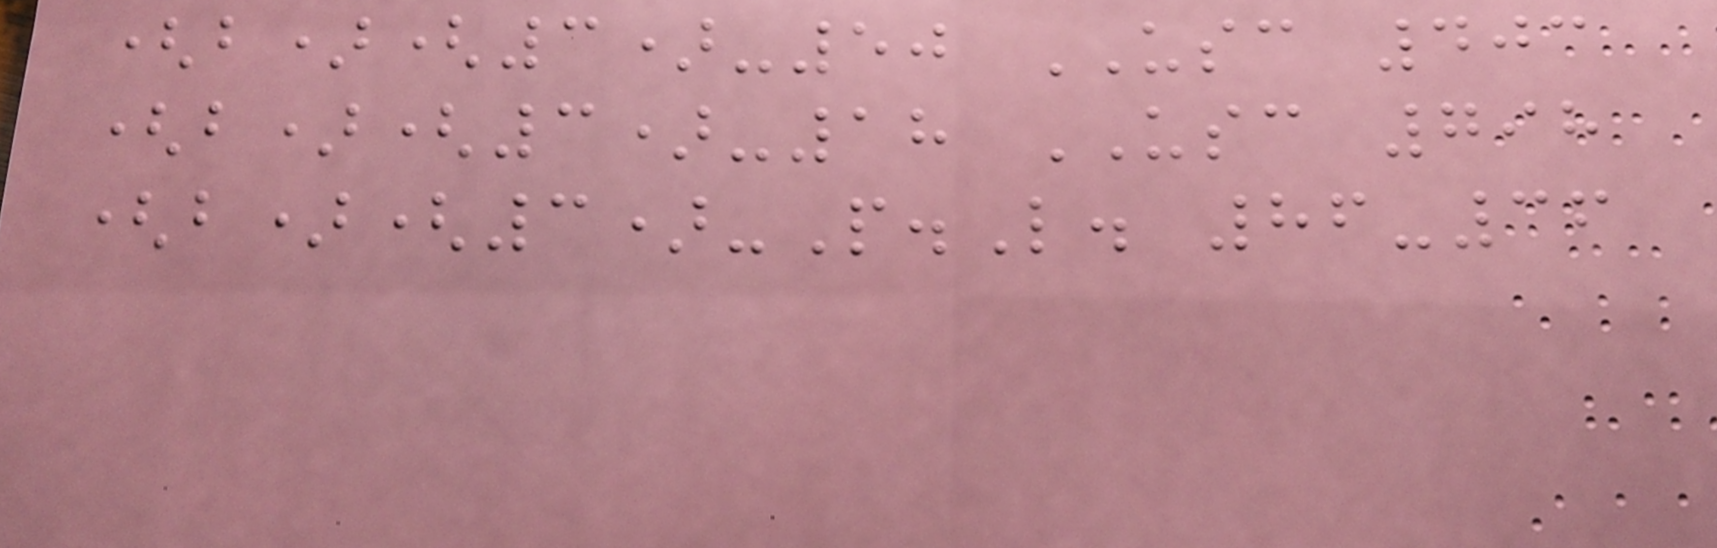(b)(3)-50 USC 403
(b)(3)-18 USC 798
(b)(3)-P.L. 86-36
